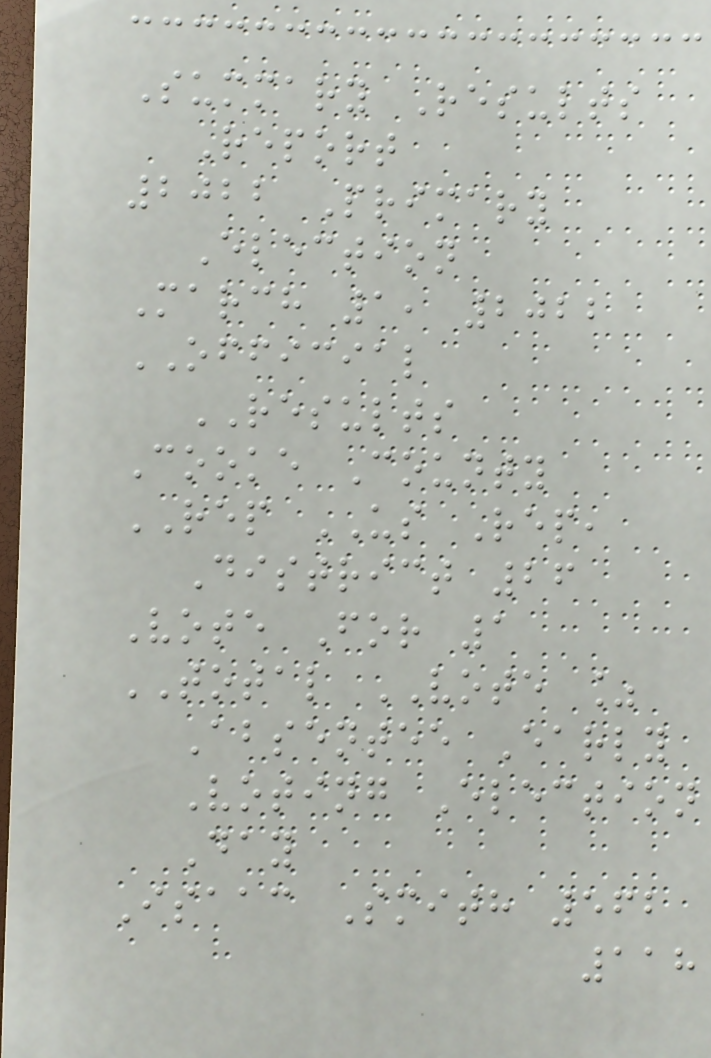Summary Results
Report
2022 Primary
Election
March 1, 2022
OFFICIAL
RESULTS
Cooke County
REP US Rep,
District 26
Vote For 1
TOTAL VOTE %
Absentee Early
Voting Election
Day
Isaac Smith 562
118
